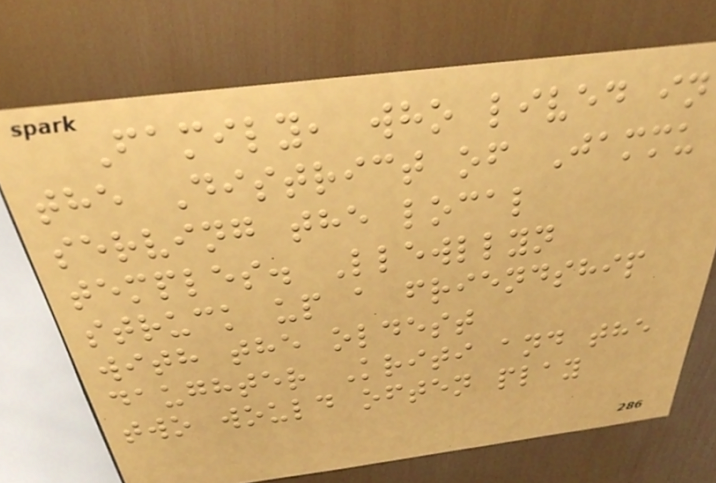Family, who lived in
the District of Jammu
serving the local
temples. Llewllyn
struck up a friendship
with the oldest
daughter Kriti and the
two would often play
